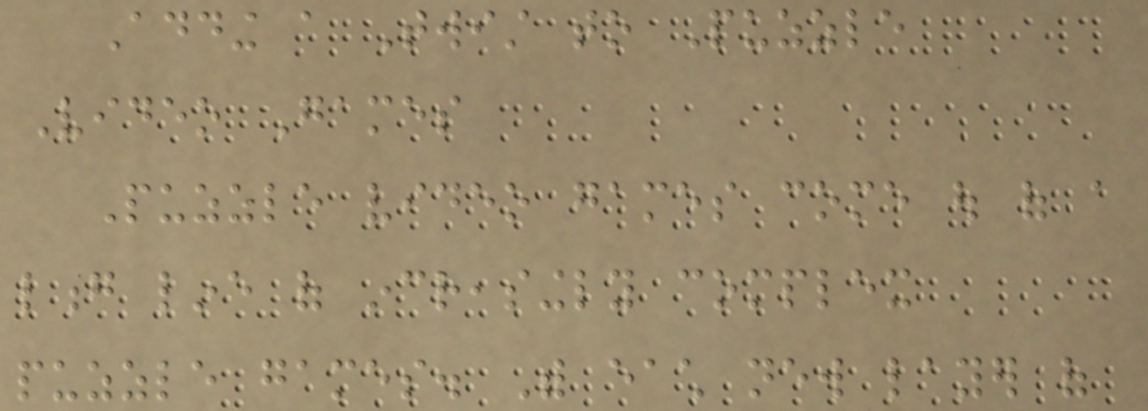Adding a Twist to Puzzle
Video Games
Puzzle video games come out of a
long line of increasingly complex
puzzle games. With each new layer of
